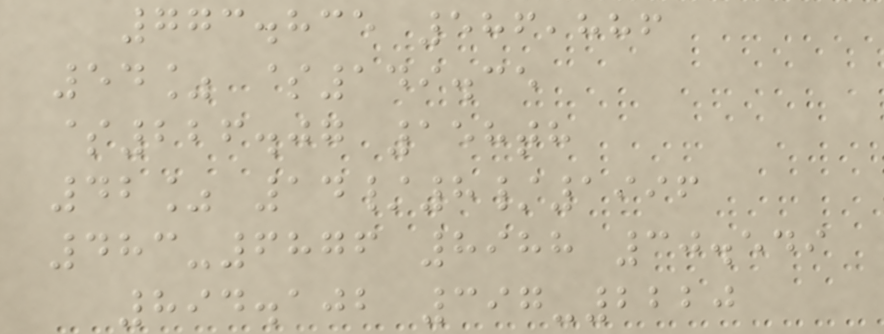773.835 586,886
54% $149.35
$226.07 158th
42% 14/8/1996
483-6876 8988 30.549
894.102 397-2220
